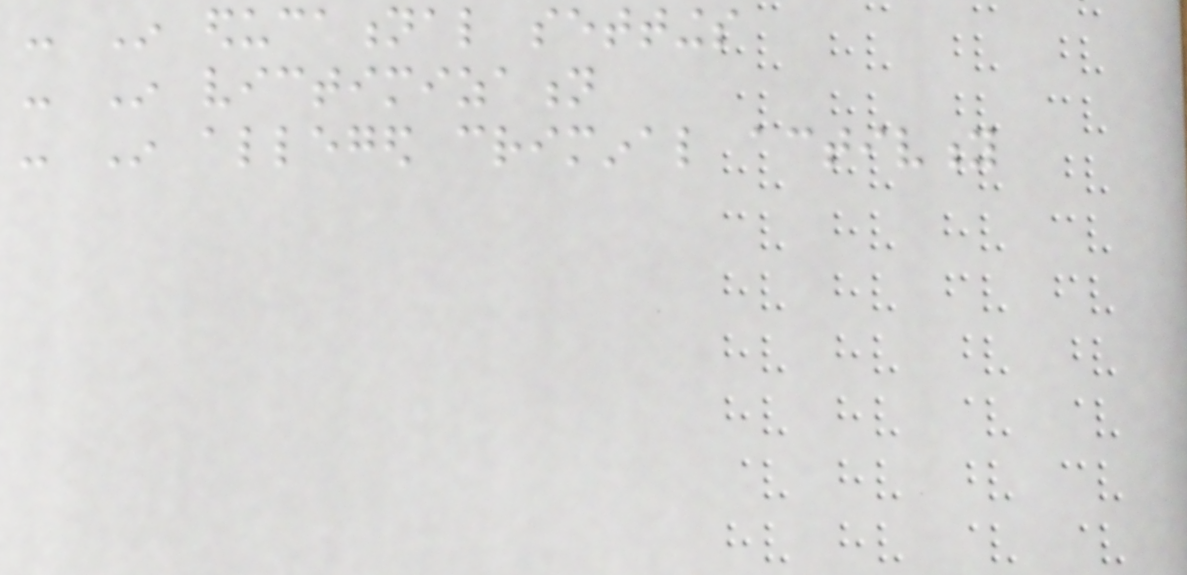- In educational settings
- In victimization
- In alleged criminal activity
